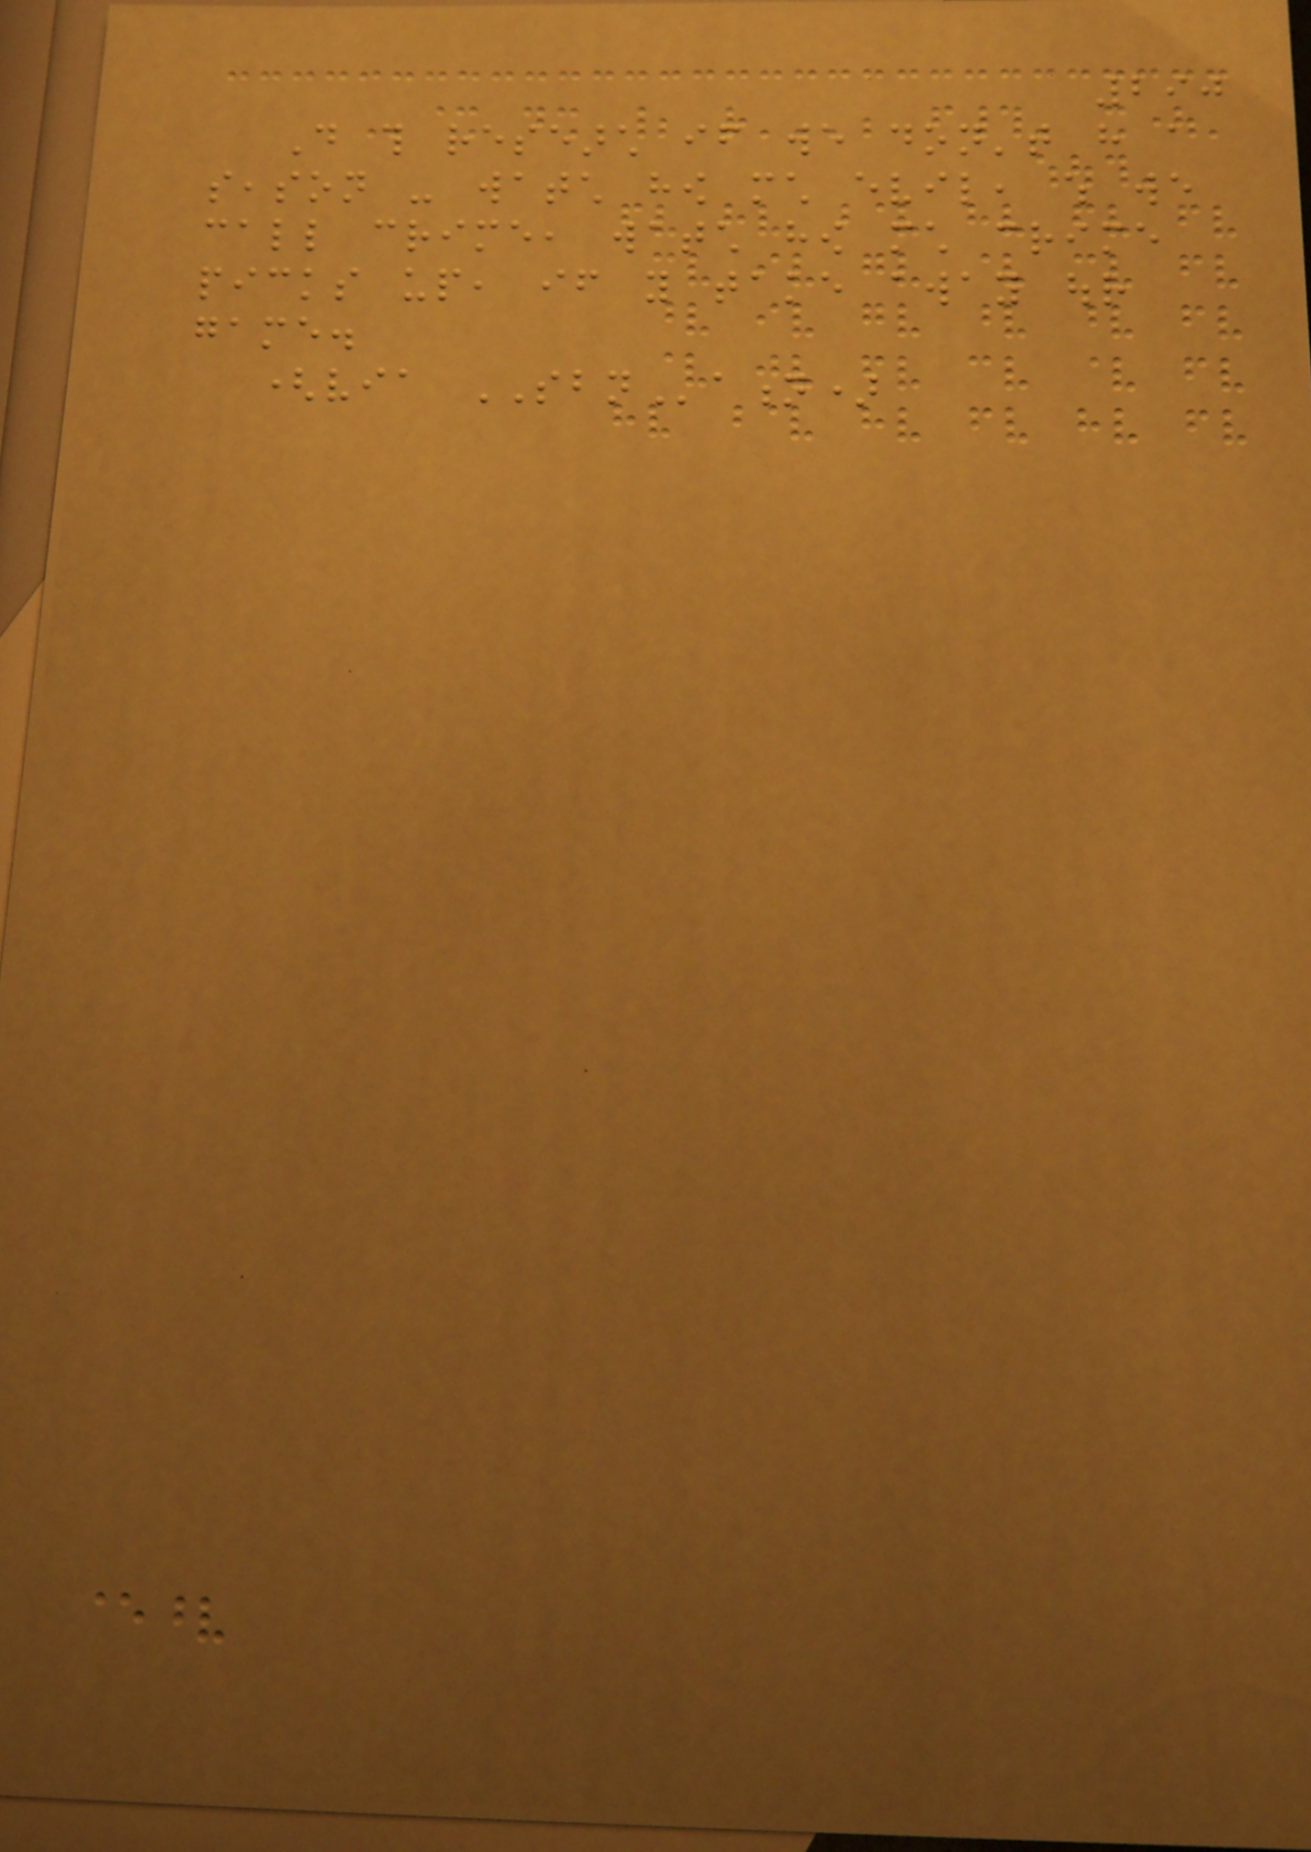290
Do this research if we don't have a
season - watch how much evil, which we
call crime, watch how much crime
picks up, if you take away our
game.
(via SBNation)
